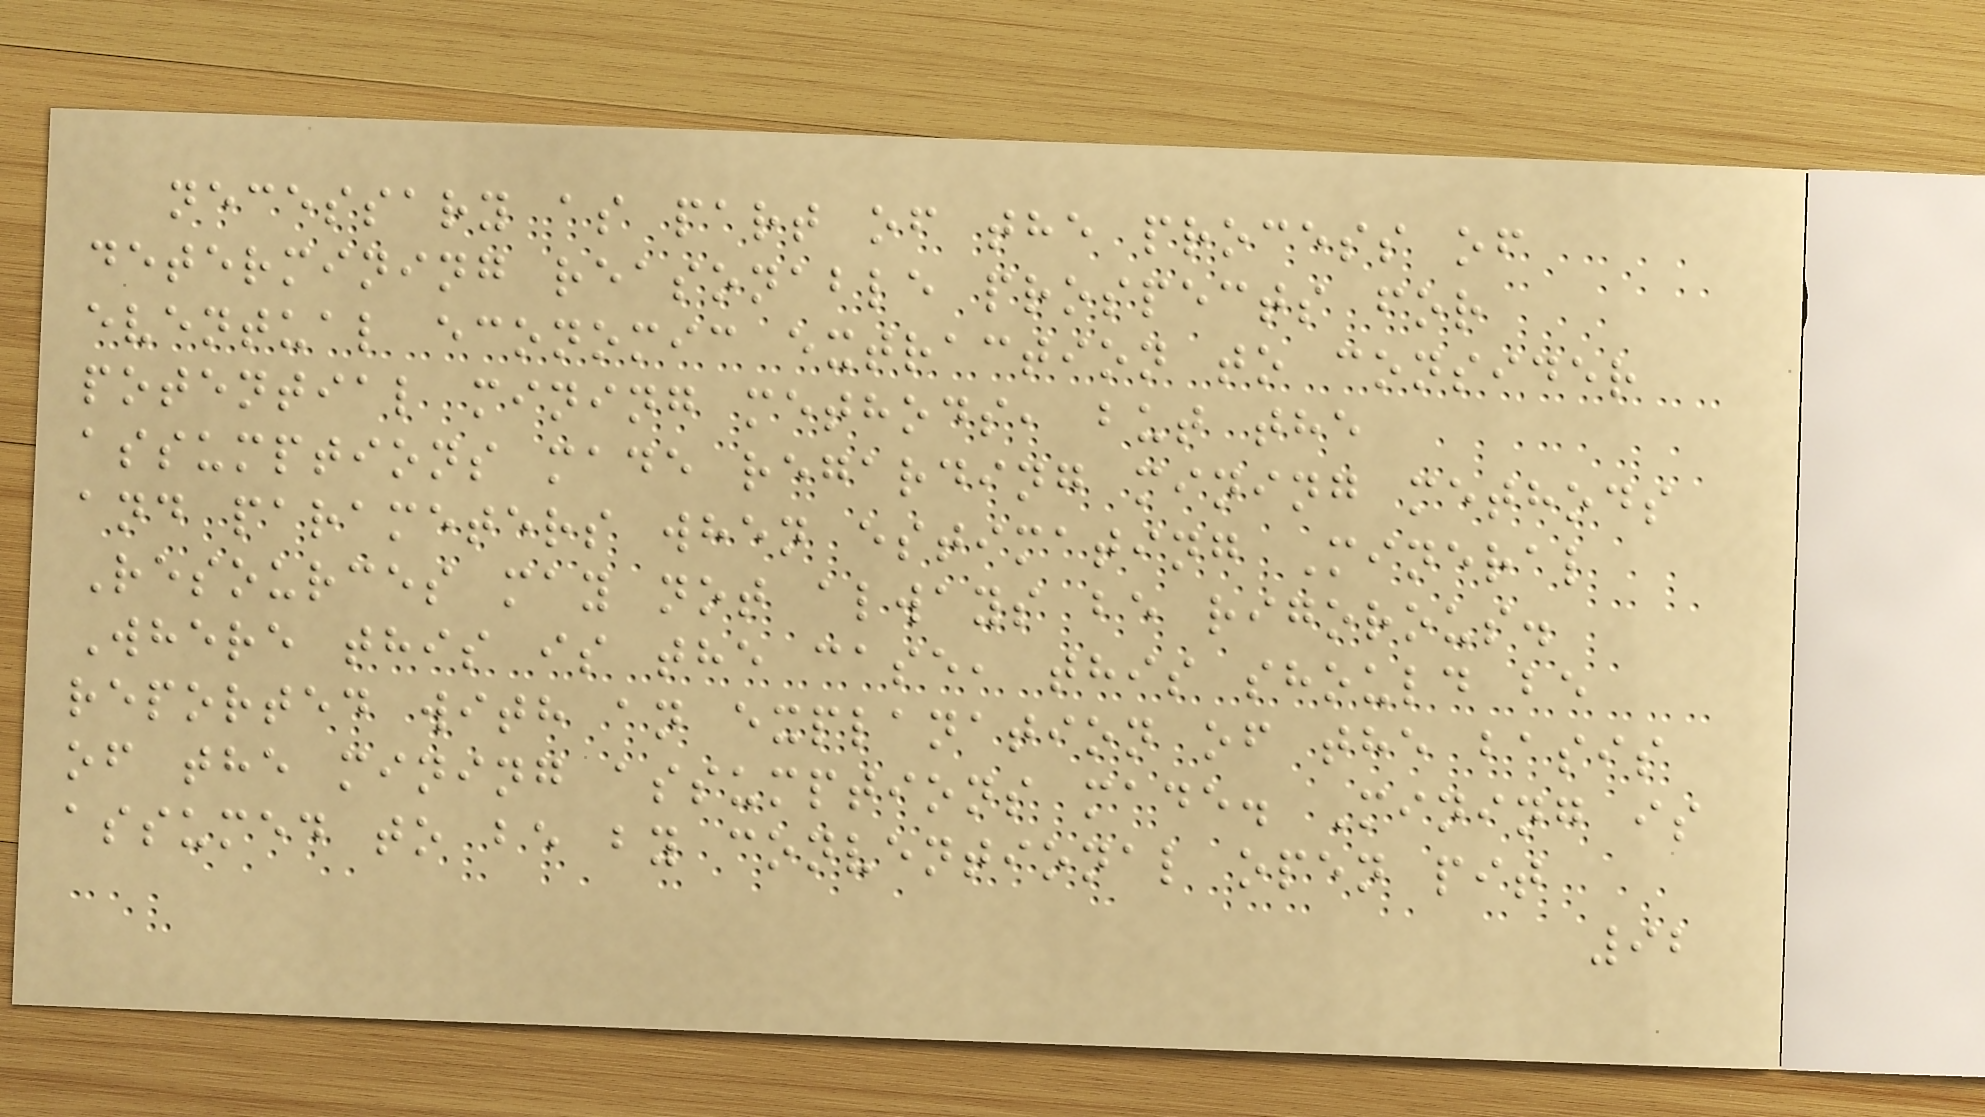necessary as part of the process of
determining reasonable prospects for
eventual economic extraction to consider
potential mining methods, but the
assumptions made regarding mining methods
and parameters when estimating Mineral
Resources may not always be rigorous.
Where this is the case, this should be
reported with an explanation of the basis
of the mining assumptions made. Mining is
assumed to be by conventional open pit
92
